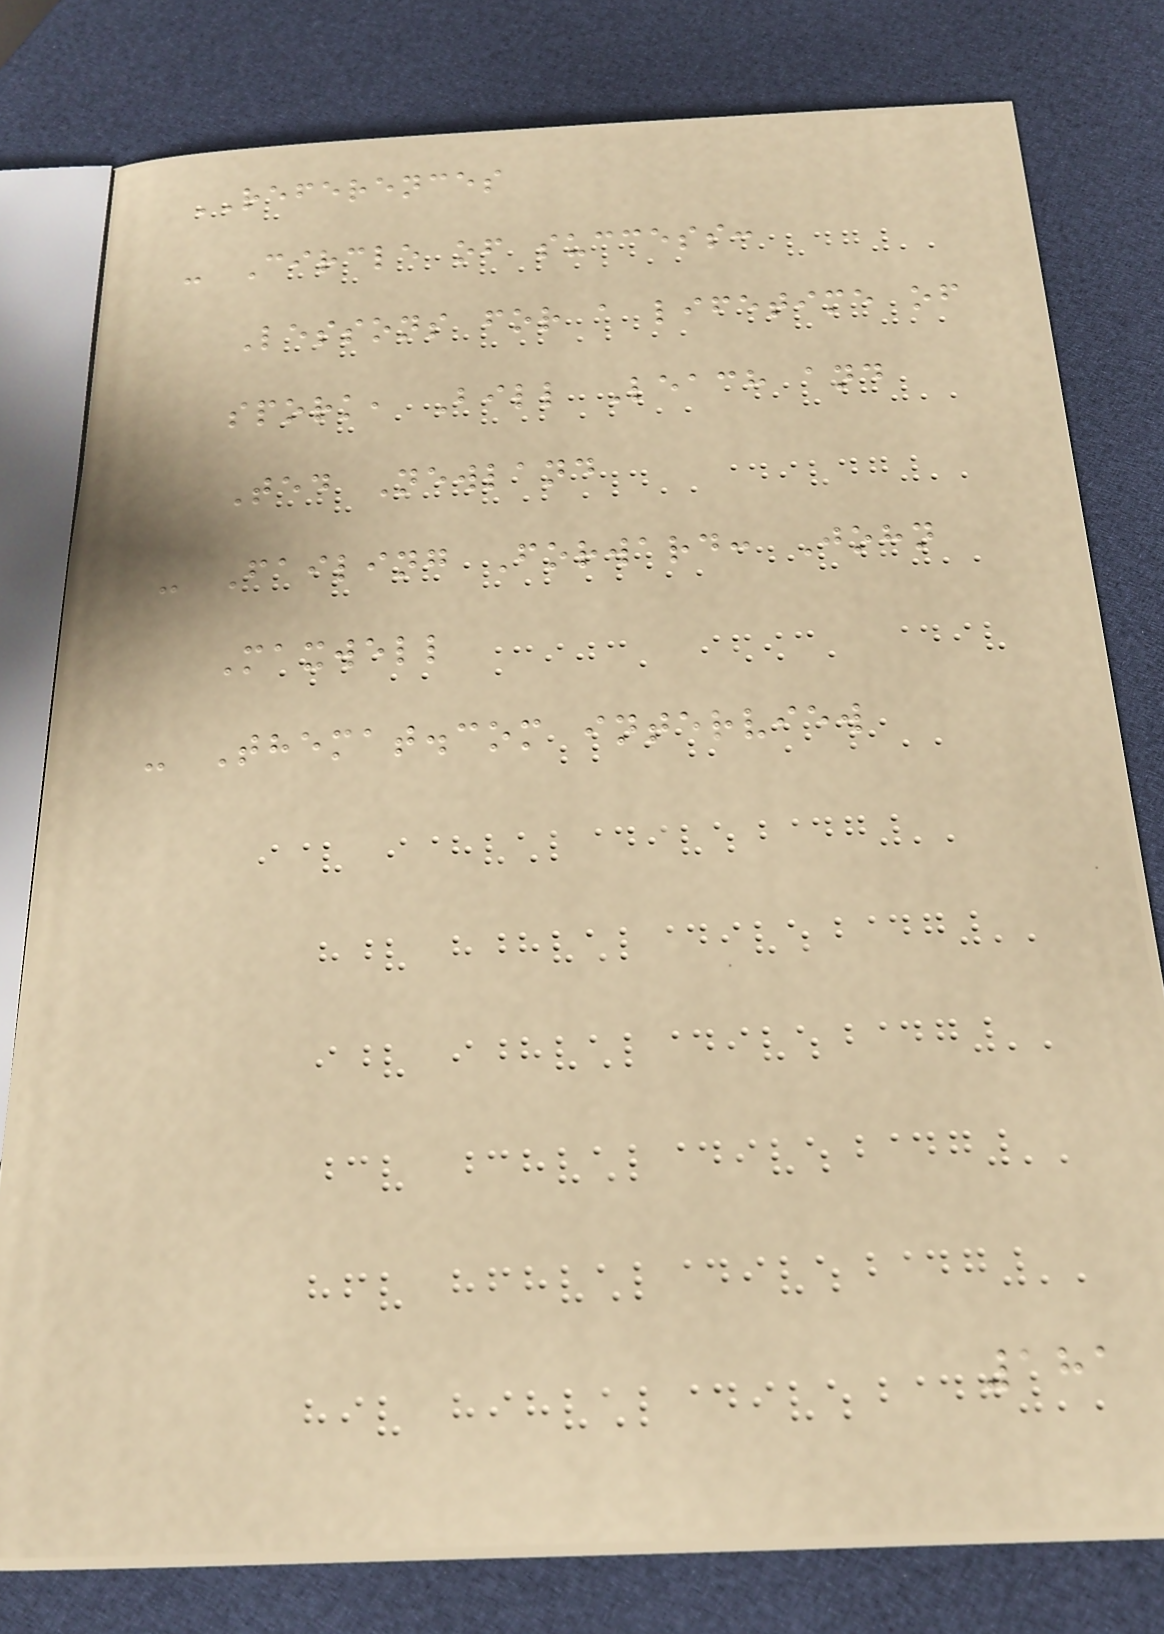REFERENCES
- Circle of success:
Lessons for a lifetime of
spork, Bill Leach and
Ted Newland
- Failing Forward: John
Maxwell
- Themat.com interview
181
